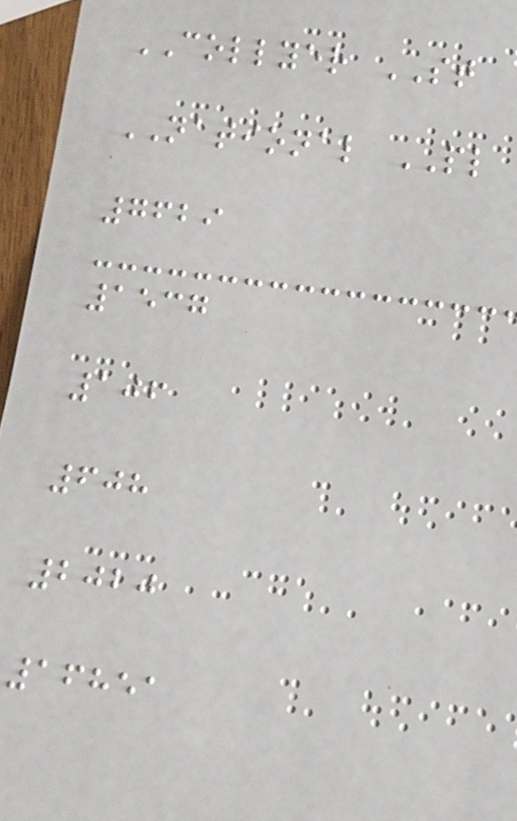COLLYER ST
NATIONAL PL
7629
1537
106
608
2020
16851
